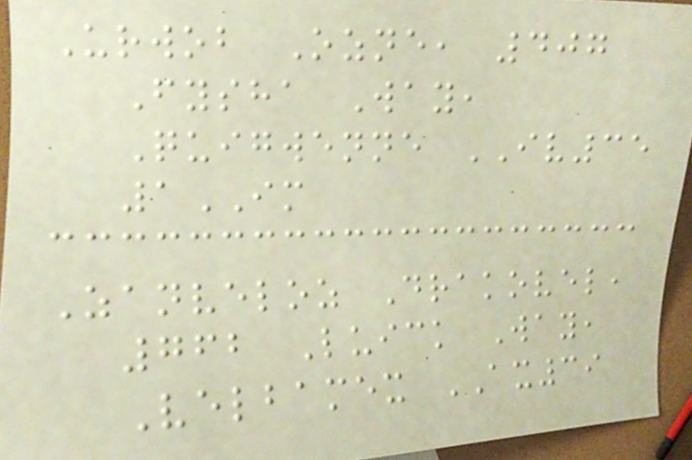Urwob Ozne, 407
Fysha Way,
Quigwenne IV35
1IM
Zanveloz Drakovel,
762 Luick Way,
Velbamex AX39
